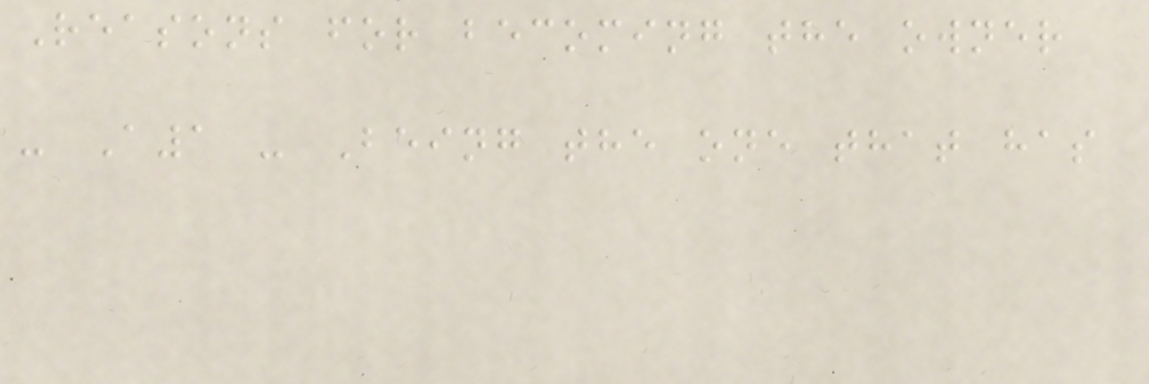Reasons for becoming the owner
- A1 - Being the one that has
